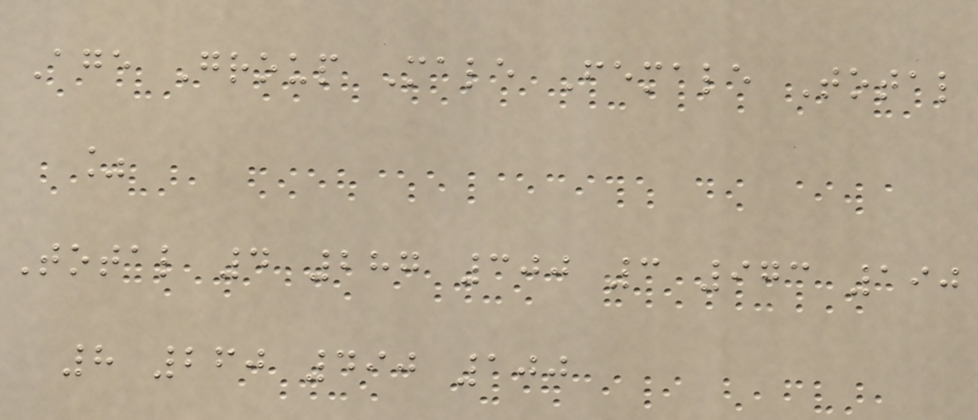Age Group Male Female Total
%
Total 4 287 300 3 973 190
8 260 490 100
